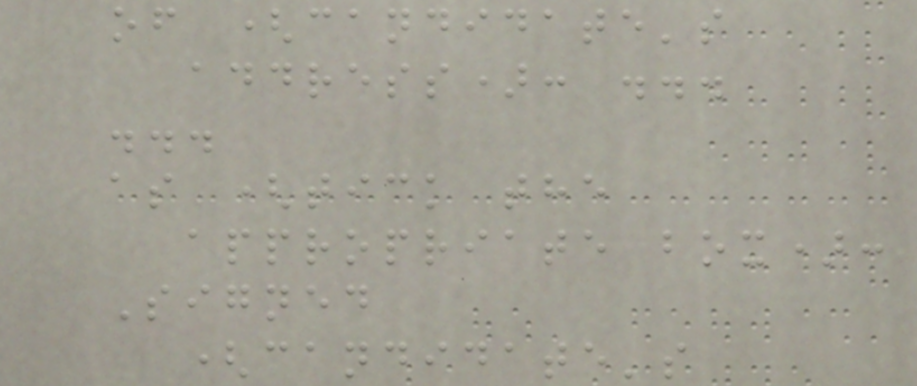of (candidate's
address): ...
...
as (tick the
appropriate box):
Signed
(candidate's
